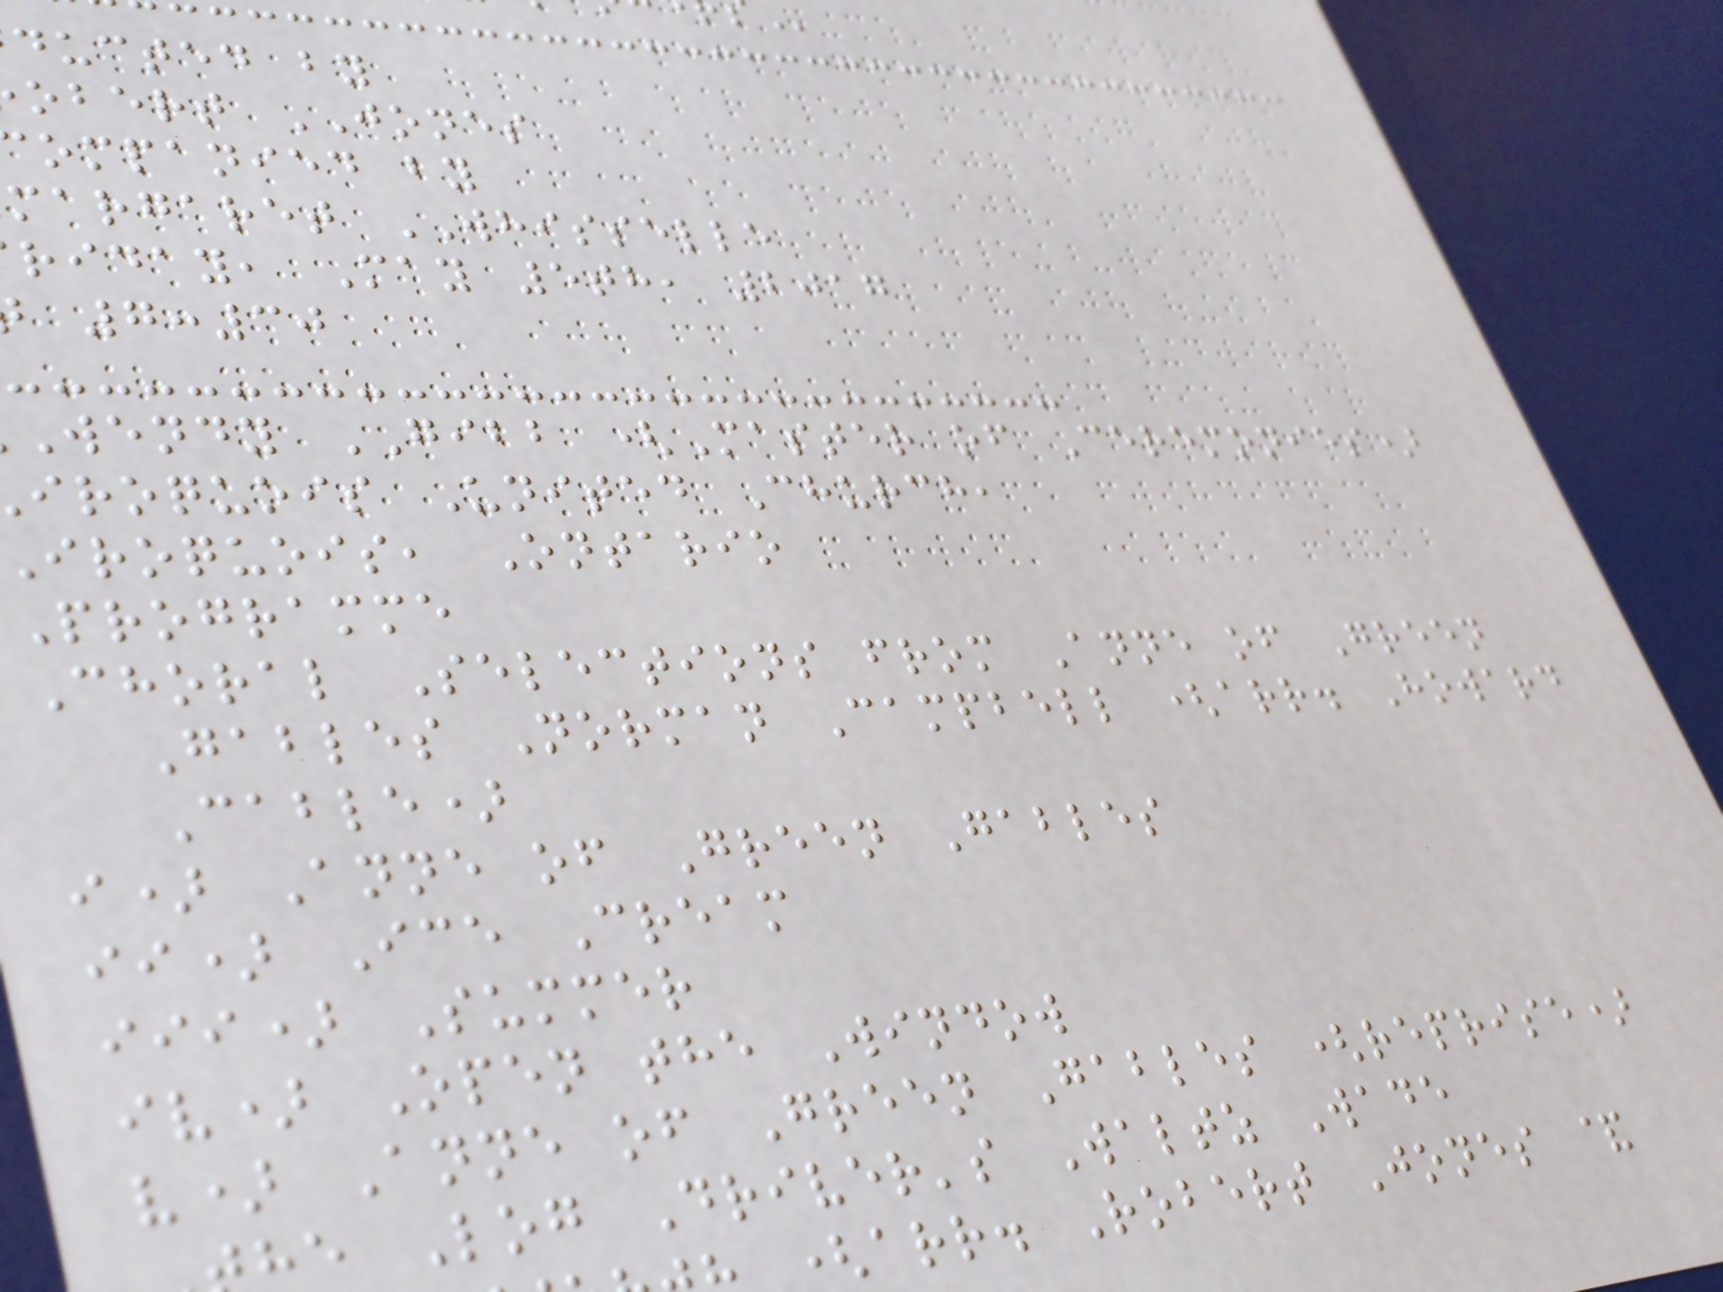ducted by
obert JONES
ompanied by
margaret WHISSELLE
riday, May 5th, 2017
7:30
wendy GIBB (Master of Ceremonies)
iroquois United Church,
iroquois, Ontario
Programme
Choral Selections from Anne of Green
Gables Norman Campbell (arr. Howard
Cable)
i) Anne of Green Gables
ii) Ice Cream
iii) Summer
iv) Open the Window
v) Anne of Green Gables (reprise)
e Log Driver's Waltz Wade
(arr. Robert Jones &
